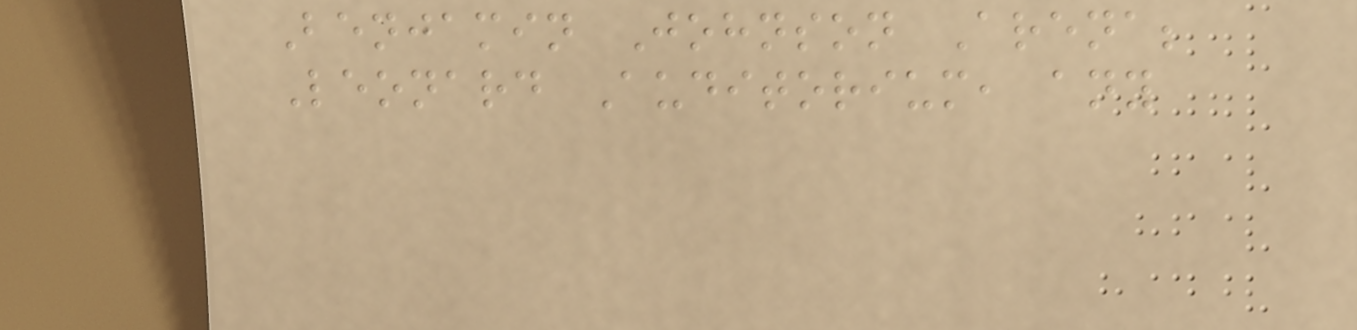Benjamin Johnson Arena;
Leonard Auditorium, any
